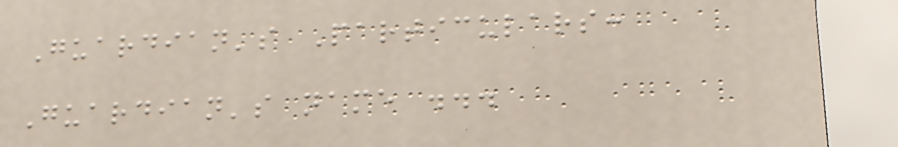Guardian's Particulars:
Guardian's name ...
